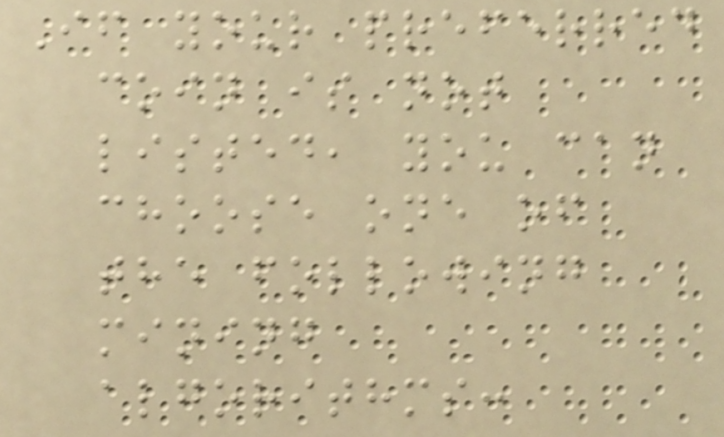If your preferred
coin is not
listed, you can
choose one of
the following
mining
algorithms:
